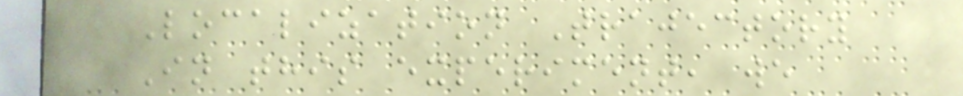Localization Trajectory
In this experiment, we
